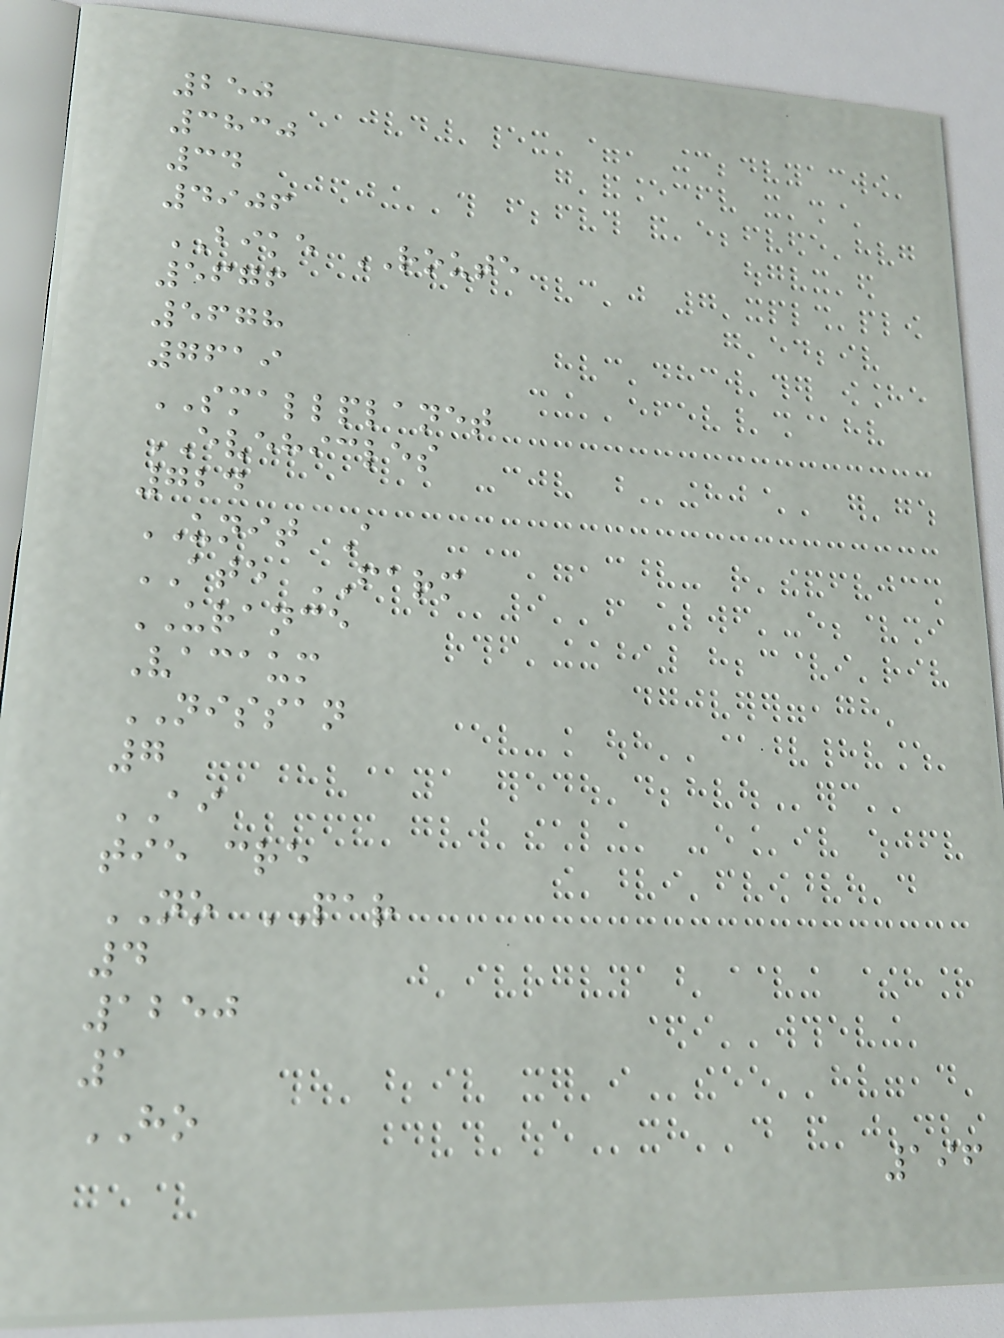250
3830
34
4906
BIKE ROUTE
5676
5678
7619
SMALLPLANET
EVEHICLES
724
UNIT A
ATE FARM
URANCE
Vacaum
NISSAN
7
AI
tie cre
NO PAR
4
1250
1
HO
196
